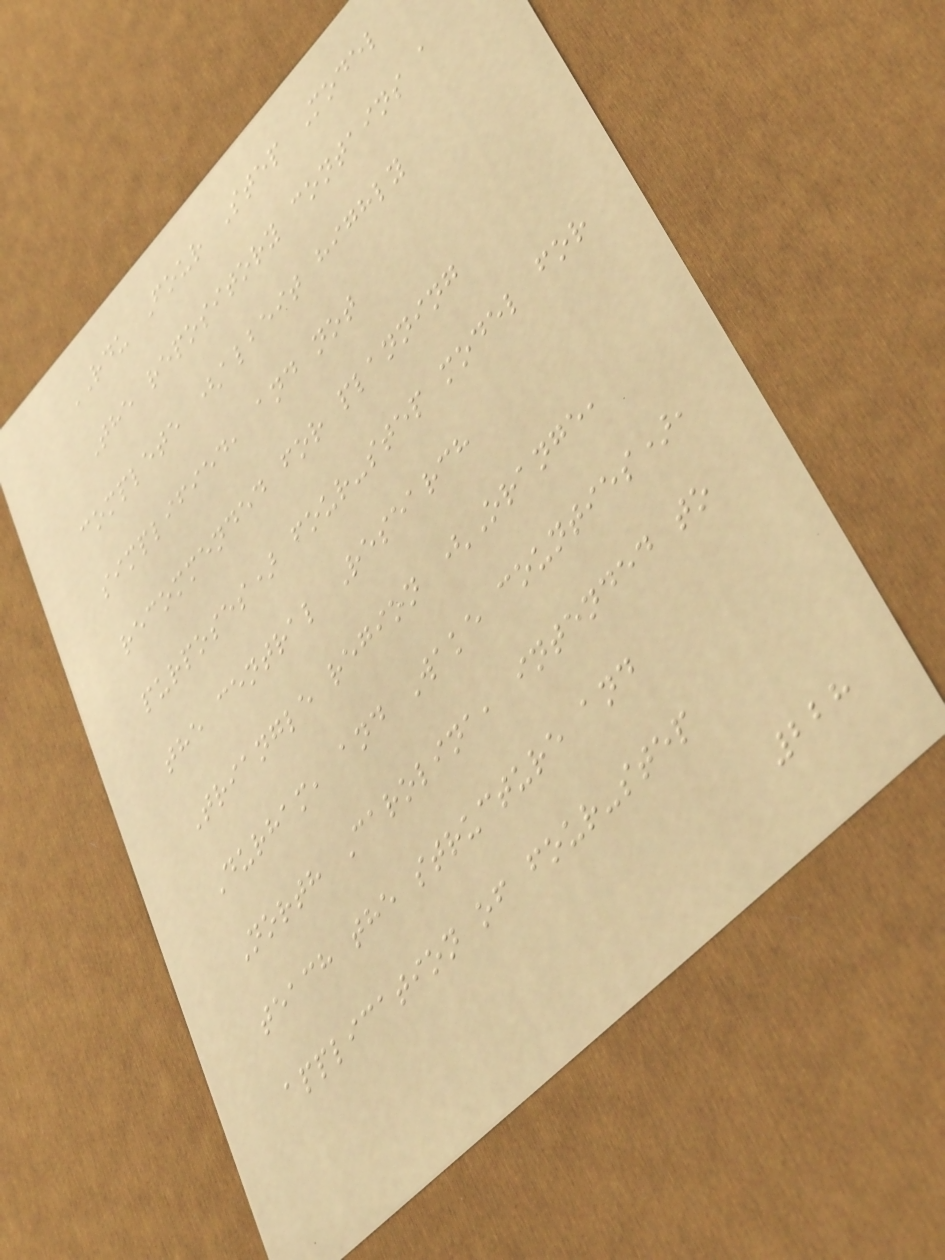RDU Four Step Model
The repository contains a
complete (albeit highly
simplified, and not
recommended for planning
purposes) four-step model for
the central Research
Triangle region (Orange,
Durham, and Wake counties),
North Carolina, intended to
teach the structure and
application of four-step
228
